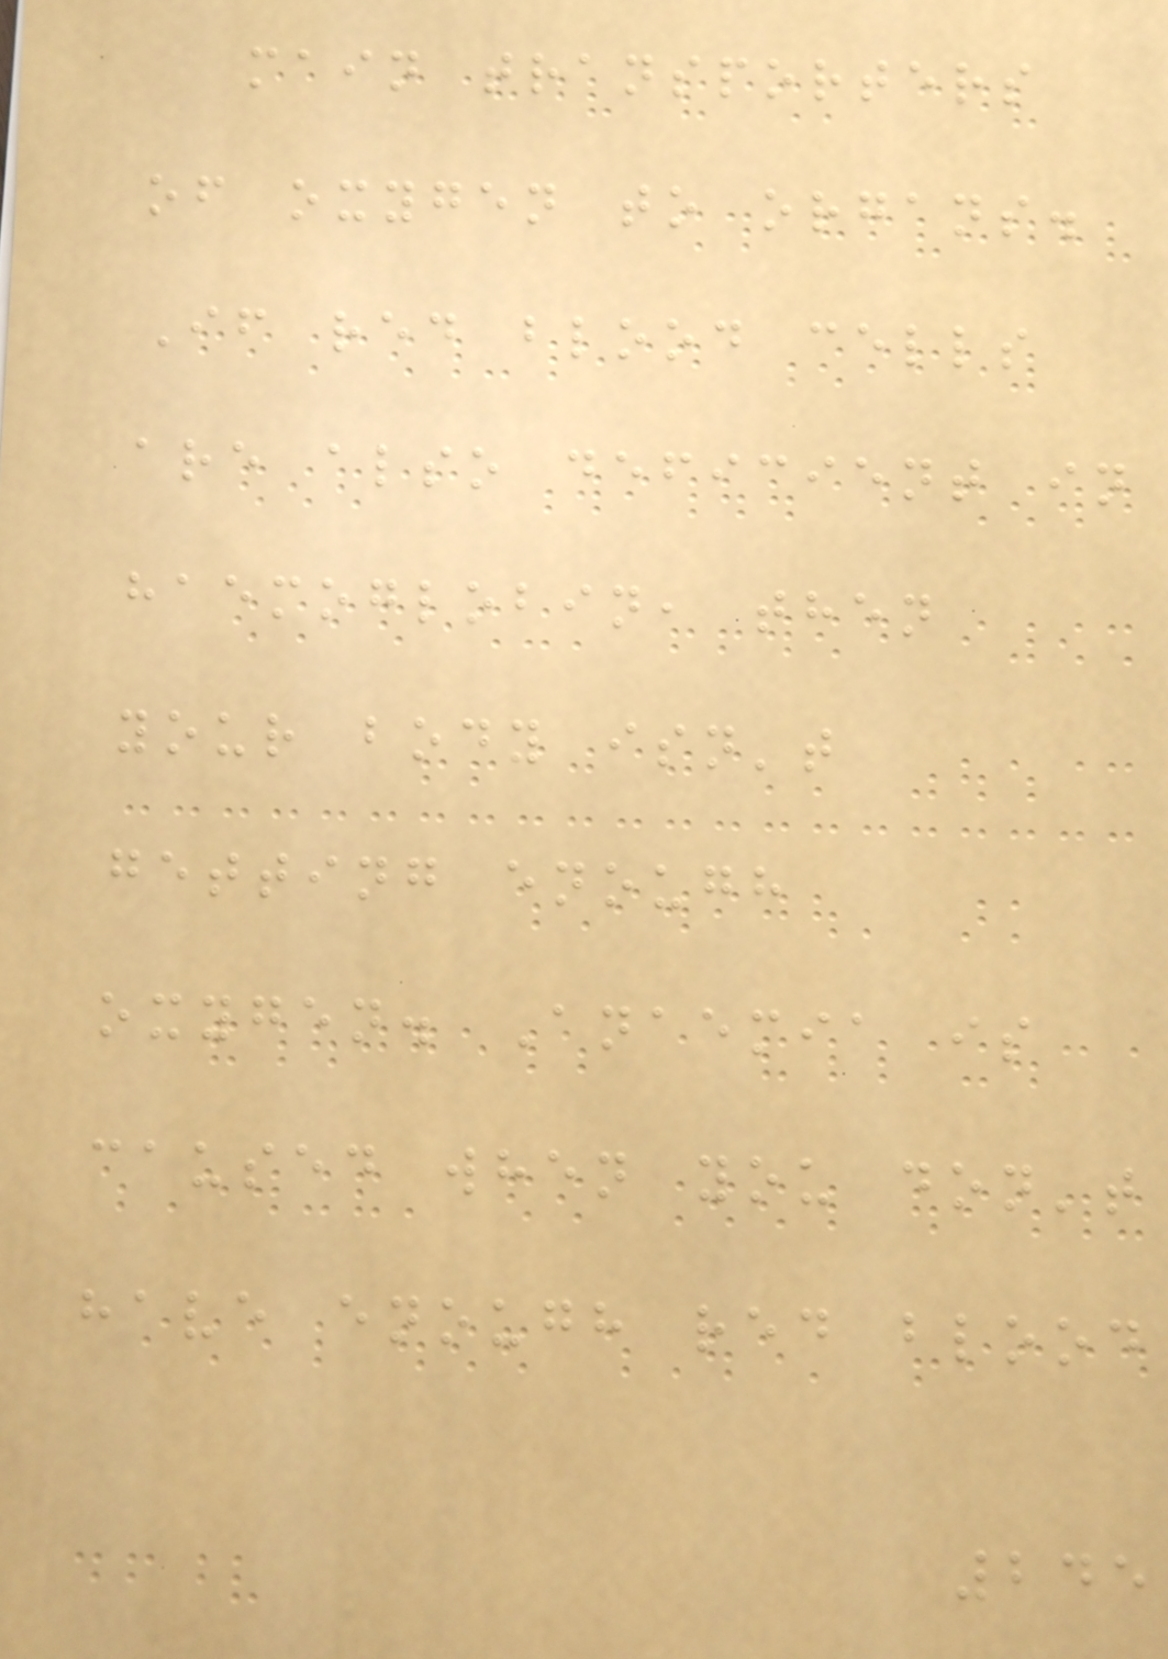main transporters
of oxygen to organs.
If red blood cells
are also deficient in
haemoglobin, then
your body isn't
getting enough
oxygen. Anaemia is
caused when you don't
have enough red blood
245
